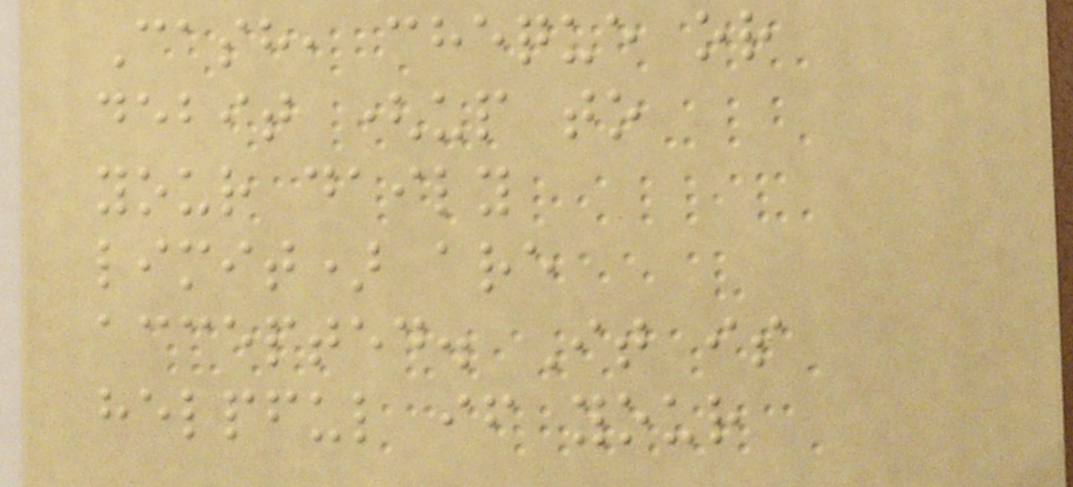Cash, cheque or
debit (up to
your daily
limit) are
accepted. It is
helpful if your
